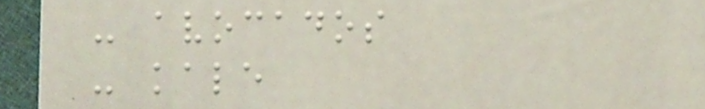- avocados
- kale
